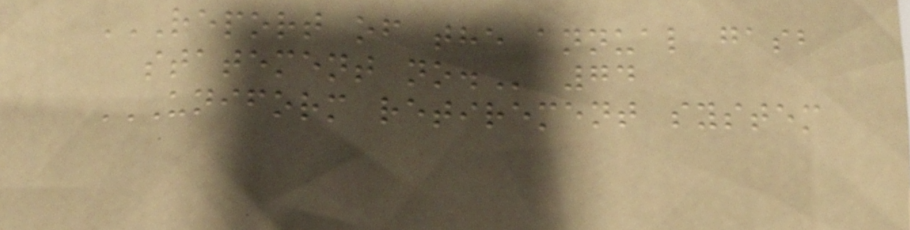REPORT OF THE ANNUAL GASB
STATEMENT NO. 74
UNIFORM RETIREMENT SYSTEM
